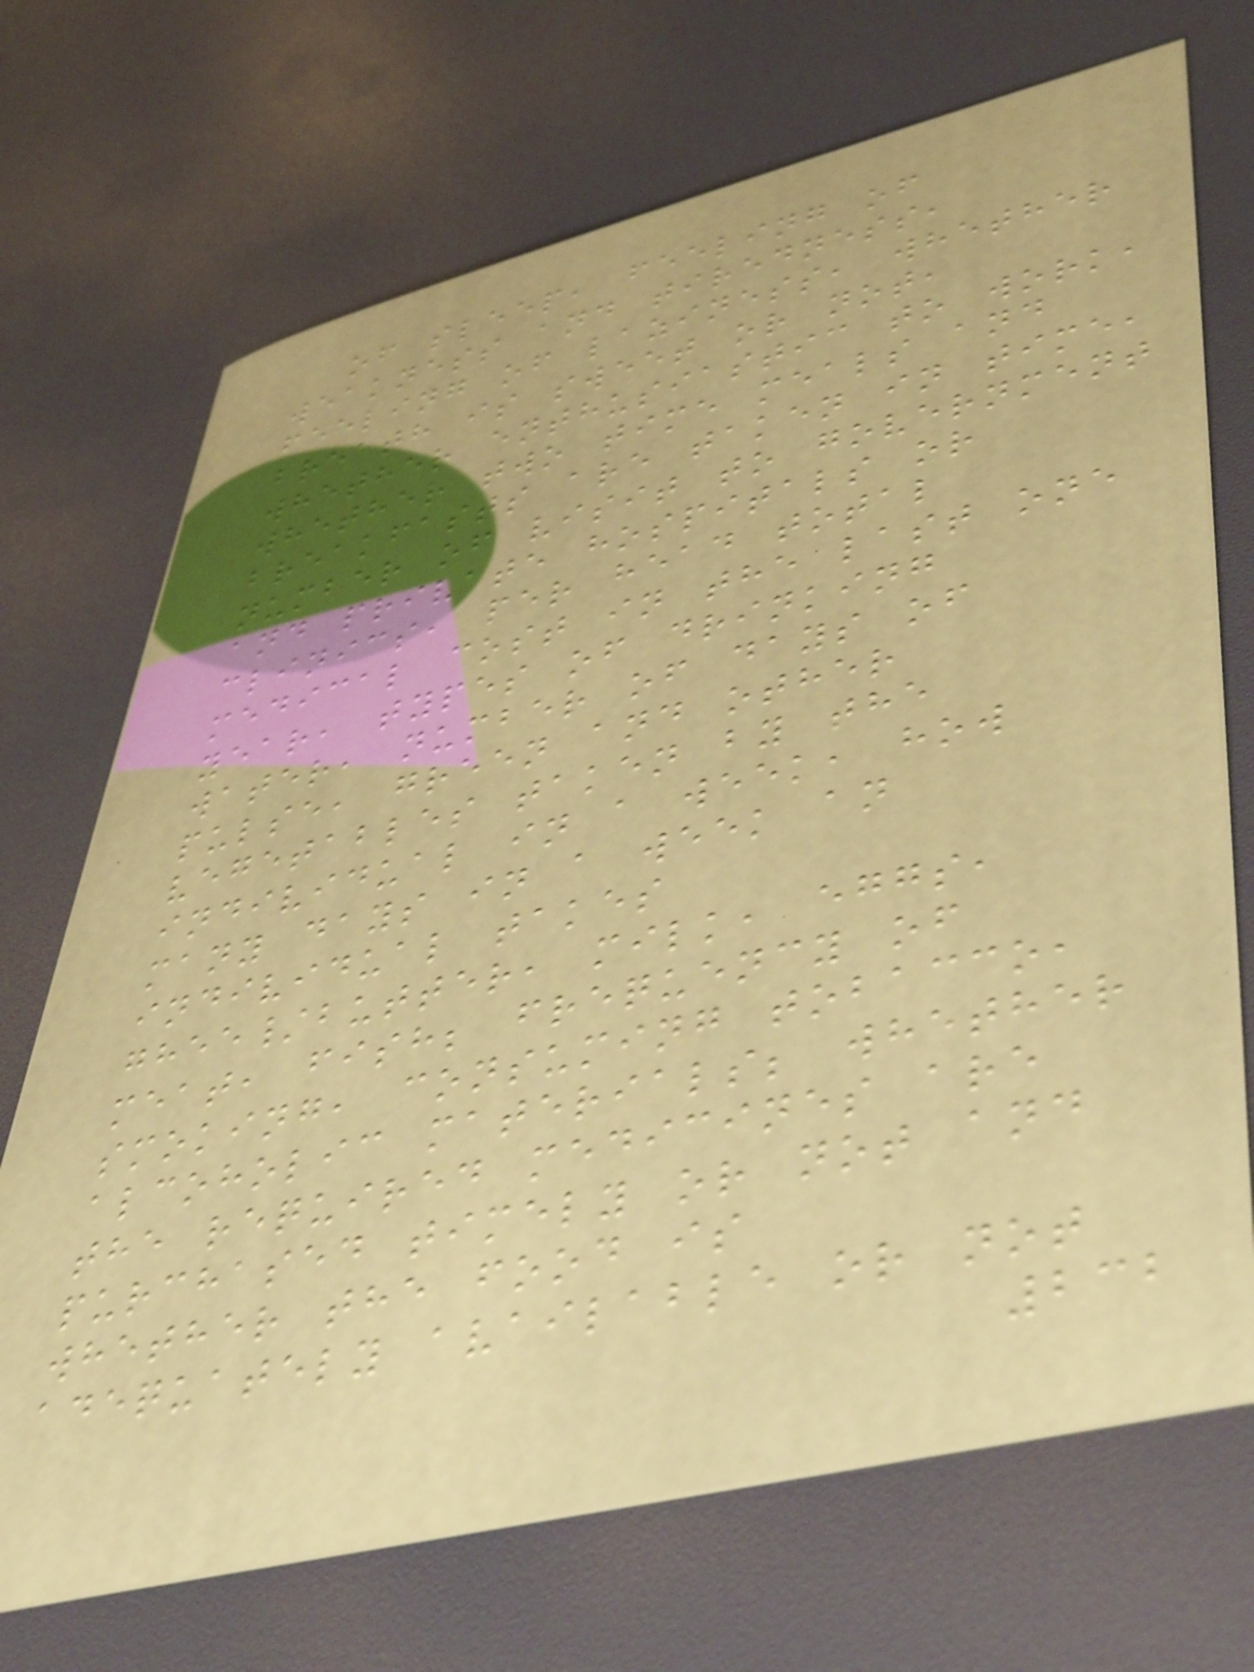of sleep, feeling of
weakness and tiredness,
feeling of laziness, whether
breath is sweet or not,
whether enthusiastic to work,
whether two time meals and
breakfasts are taken in time,
number of visit to government
and private hospitals or
clinics, per head total
medical cost in the last one
year, types of drinking
water, number of days of
pulse, green and other
vegetables taken by the
individual in a week, how
many days in a week an
individual takes
ghee/butter, milk, eggs,
meat, fish; frequency of
smoking, consuming tobacco,
alcoholic materials; whether
the required medicines are
purchased timely or not and
whether the food is
adequately available or not
232
